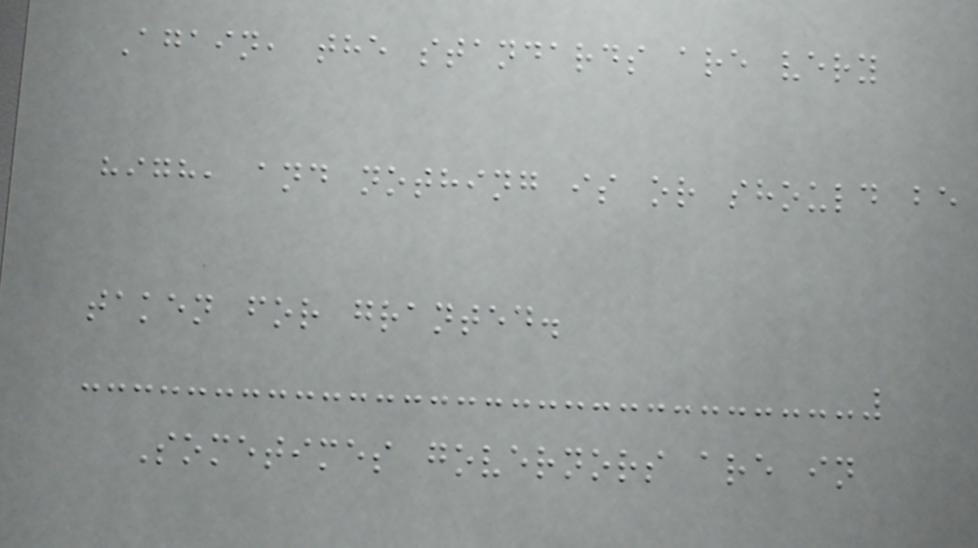Again, the standards are very
high, and nothing is or should be
taken for granted.
Sometimes governors are in
